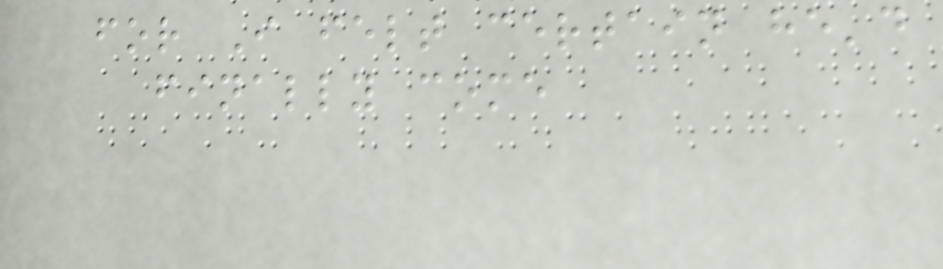for I felt certain he'd
finally come
